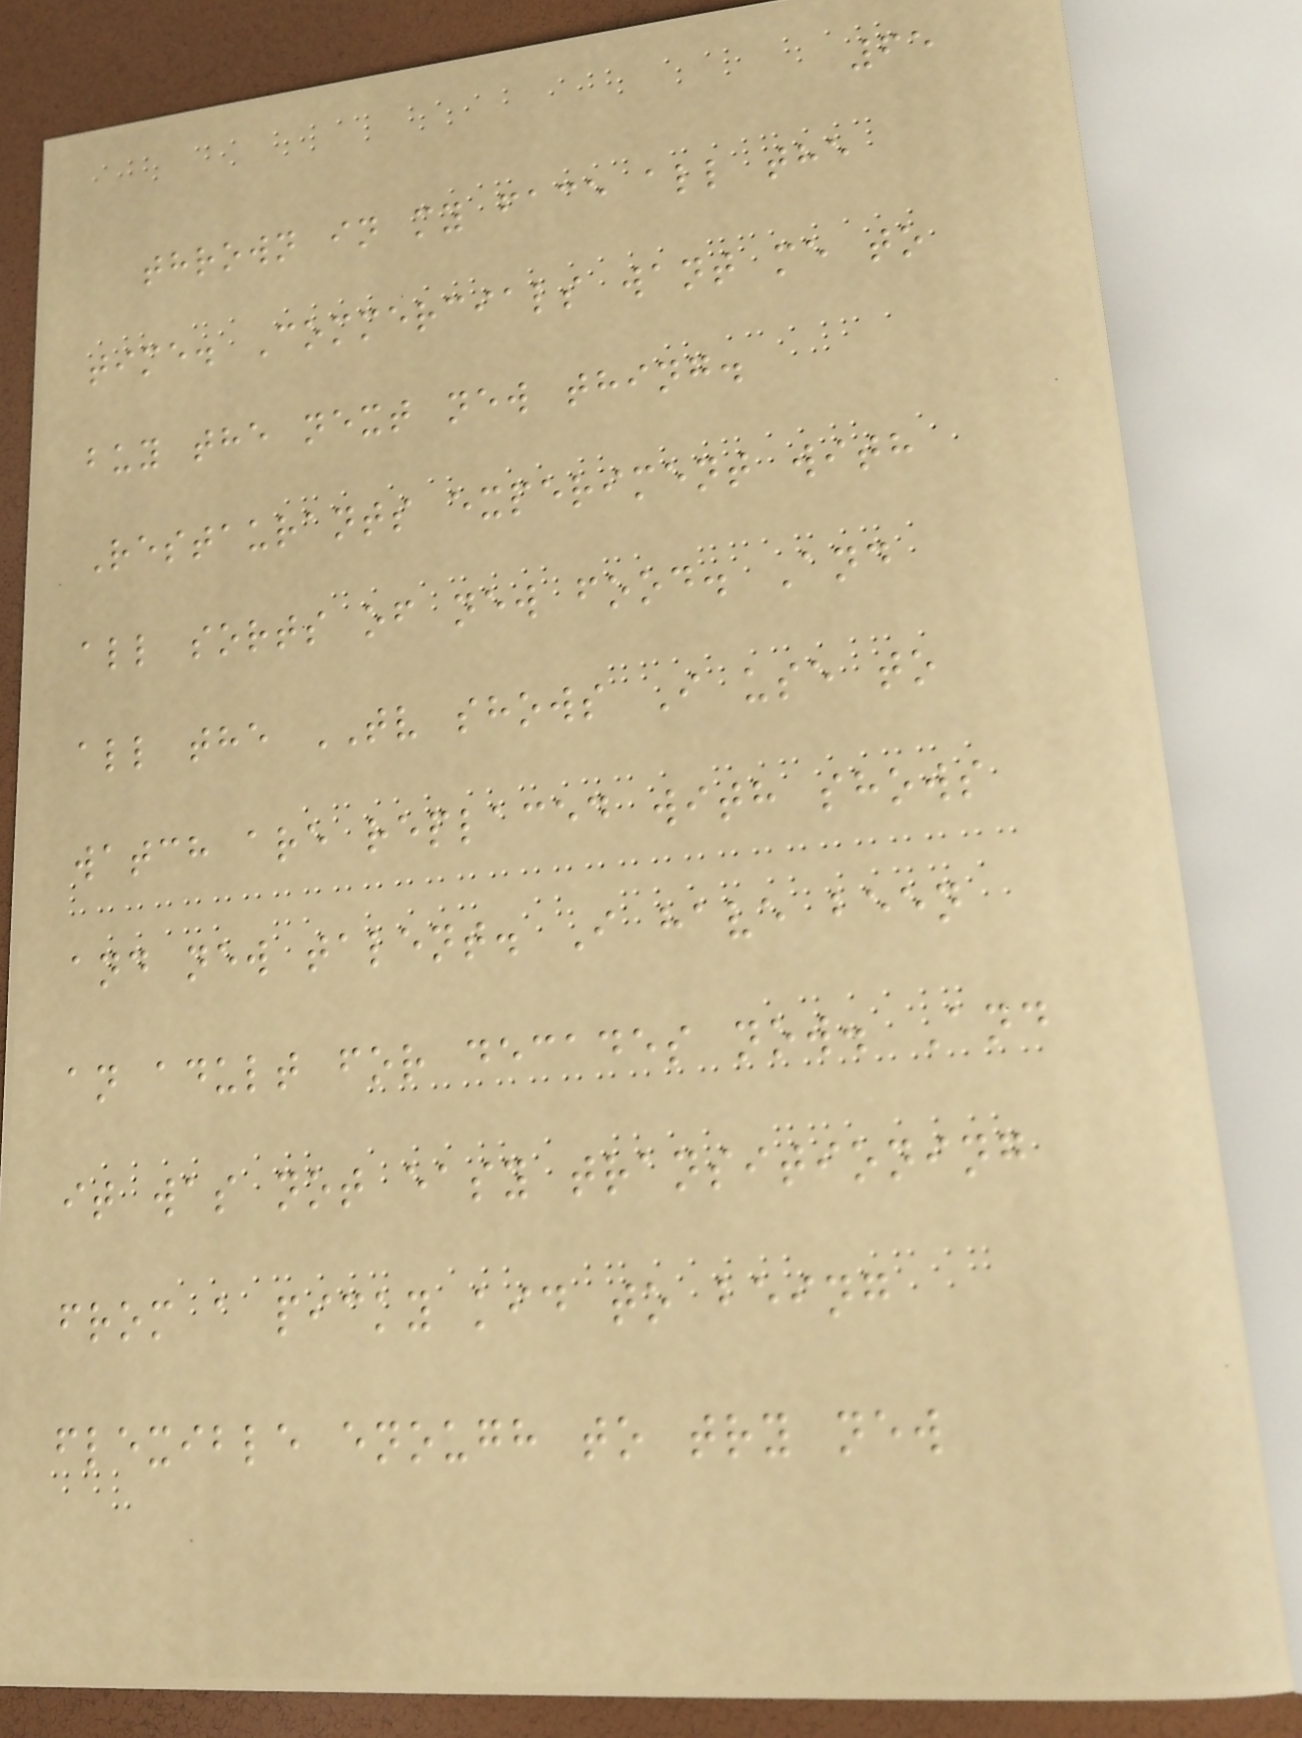65
thrown in my face all the
time. Commercials want me to
buy the next new thing.
Restaurants experiment with
all sorts of new food. And
all the TV shows I use to
watch are replaced with shows
and new talent. I have been
an adult for decades now. And
it was not easy transitioning
from a picky kid to being
flexible enough to try new
